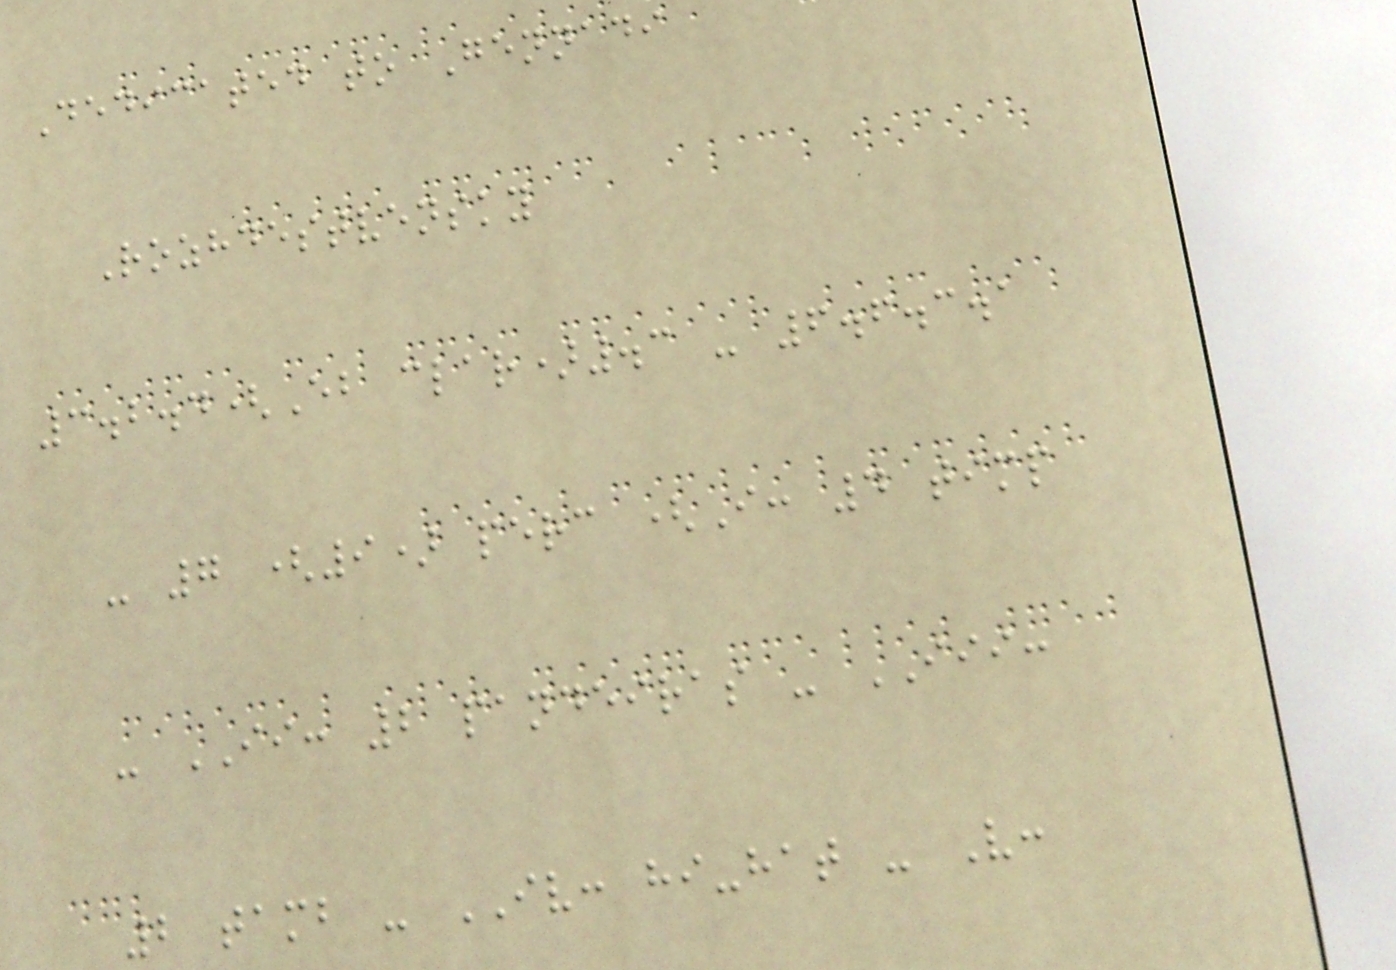Dedicated to Gennadi
Rozhdestvensky
3.2.4(Eb clar).3 - 6.6.3.1
- 7 (9) perc (I: 4 timp
- II: 2 pandeiras - III:
2 tamb - IV: hi-hat - V:
